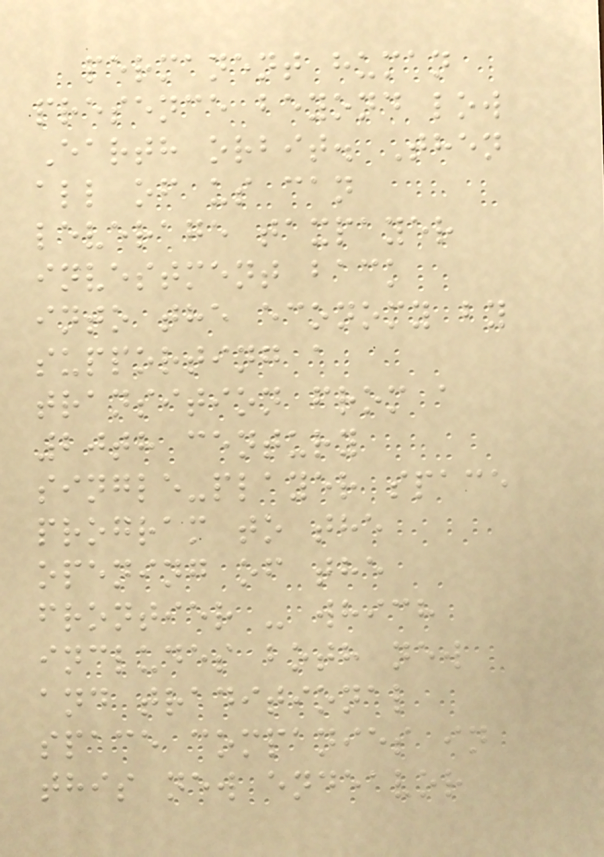permanent human
presence beyond low
Earth orbit. Then
all of us can
leverage taxpayer
investment back
into the economy by
supporting a
transition from a
20th century
single-player space
program to the
opening of the
frontier - which
includes both new
and traditional
space companies in
this new endeavor
